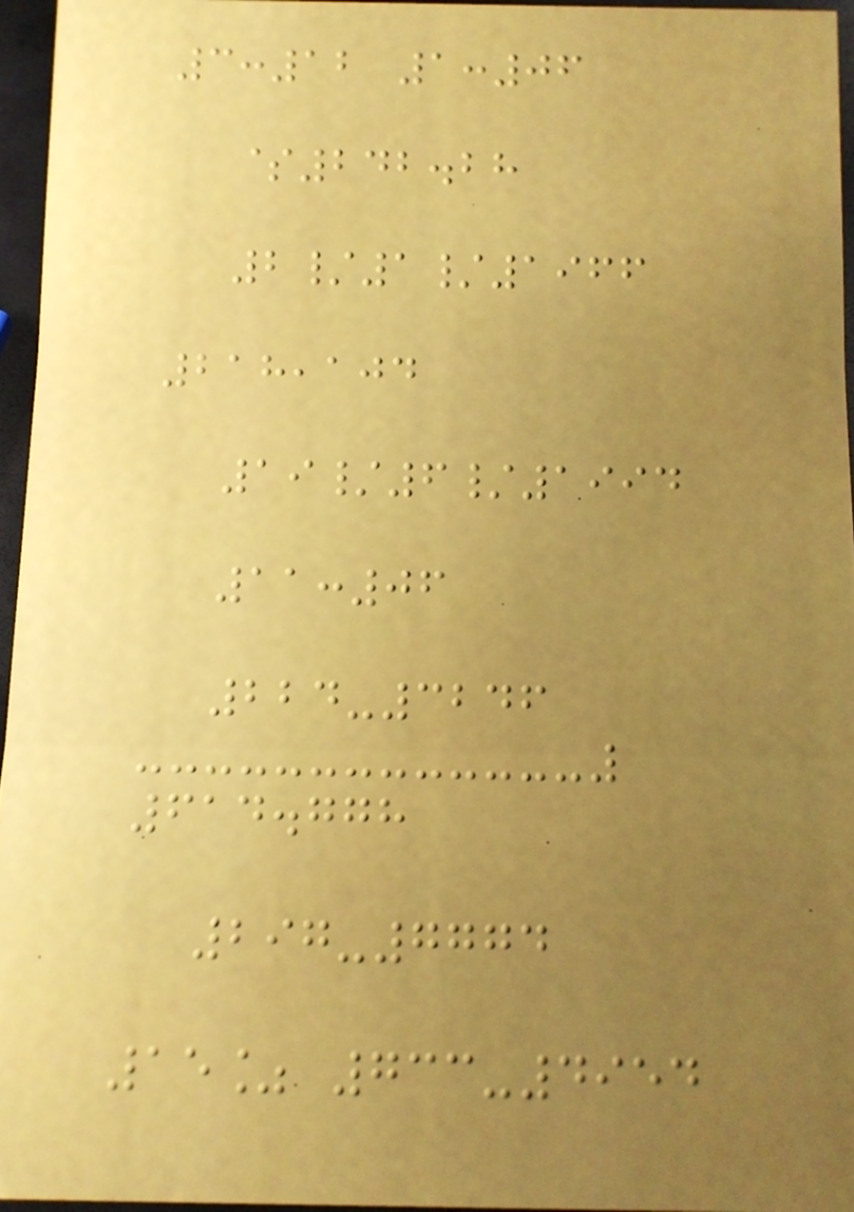3:12 1:06
$242.28
2/1/1966
218,104
19/6/1994
11:06
224-3246
614.778
297-7774
15% 733-4954
